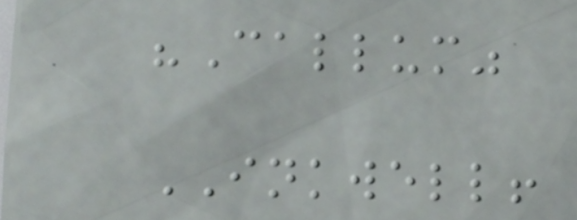"Callum"
INKWELL!
